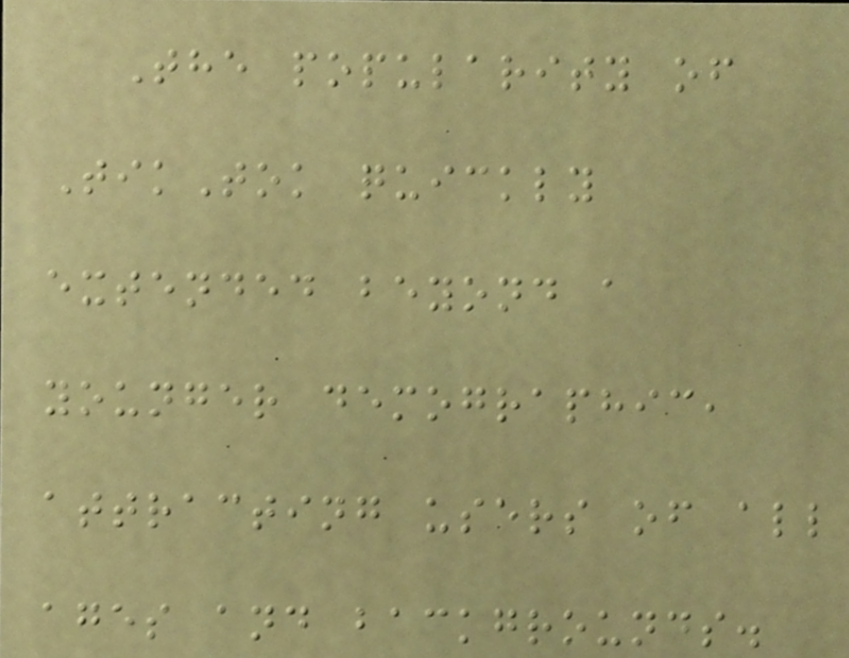The popularity of
TikTok quickly
extended beyond a
younger demographic,
attracting users of all
ages and backgrounds.
